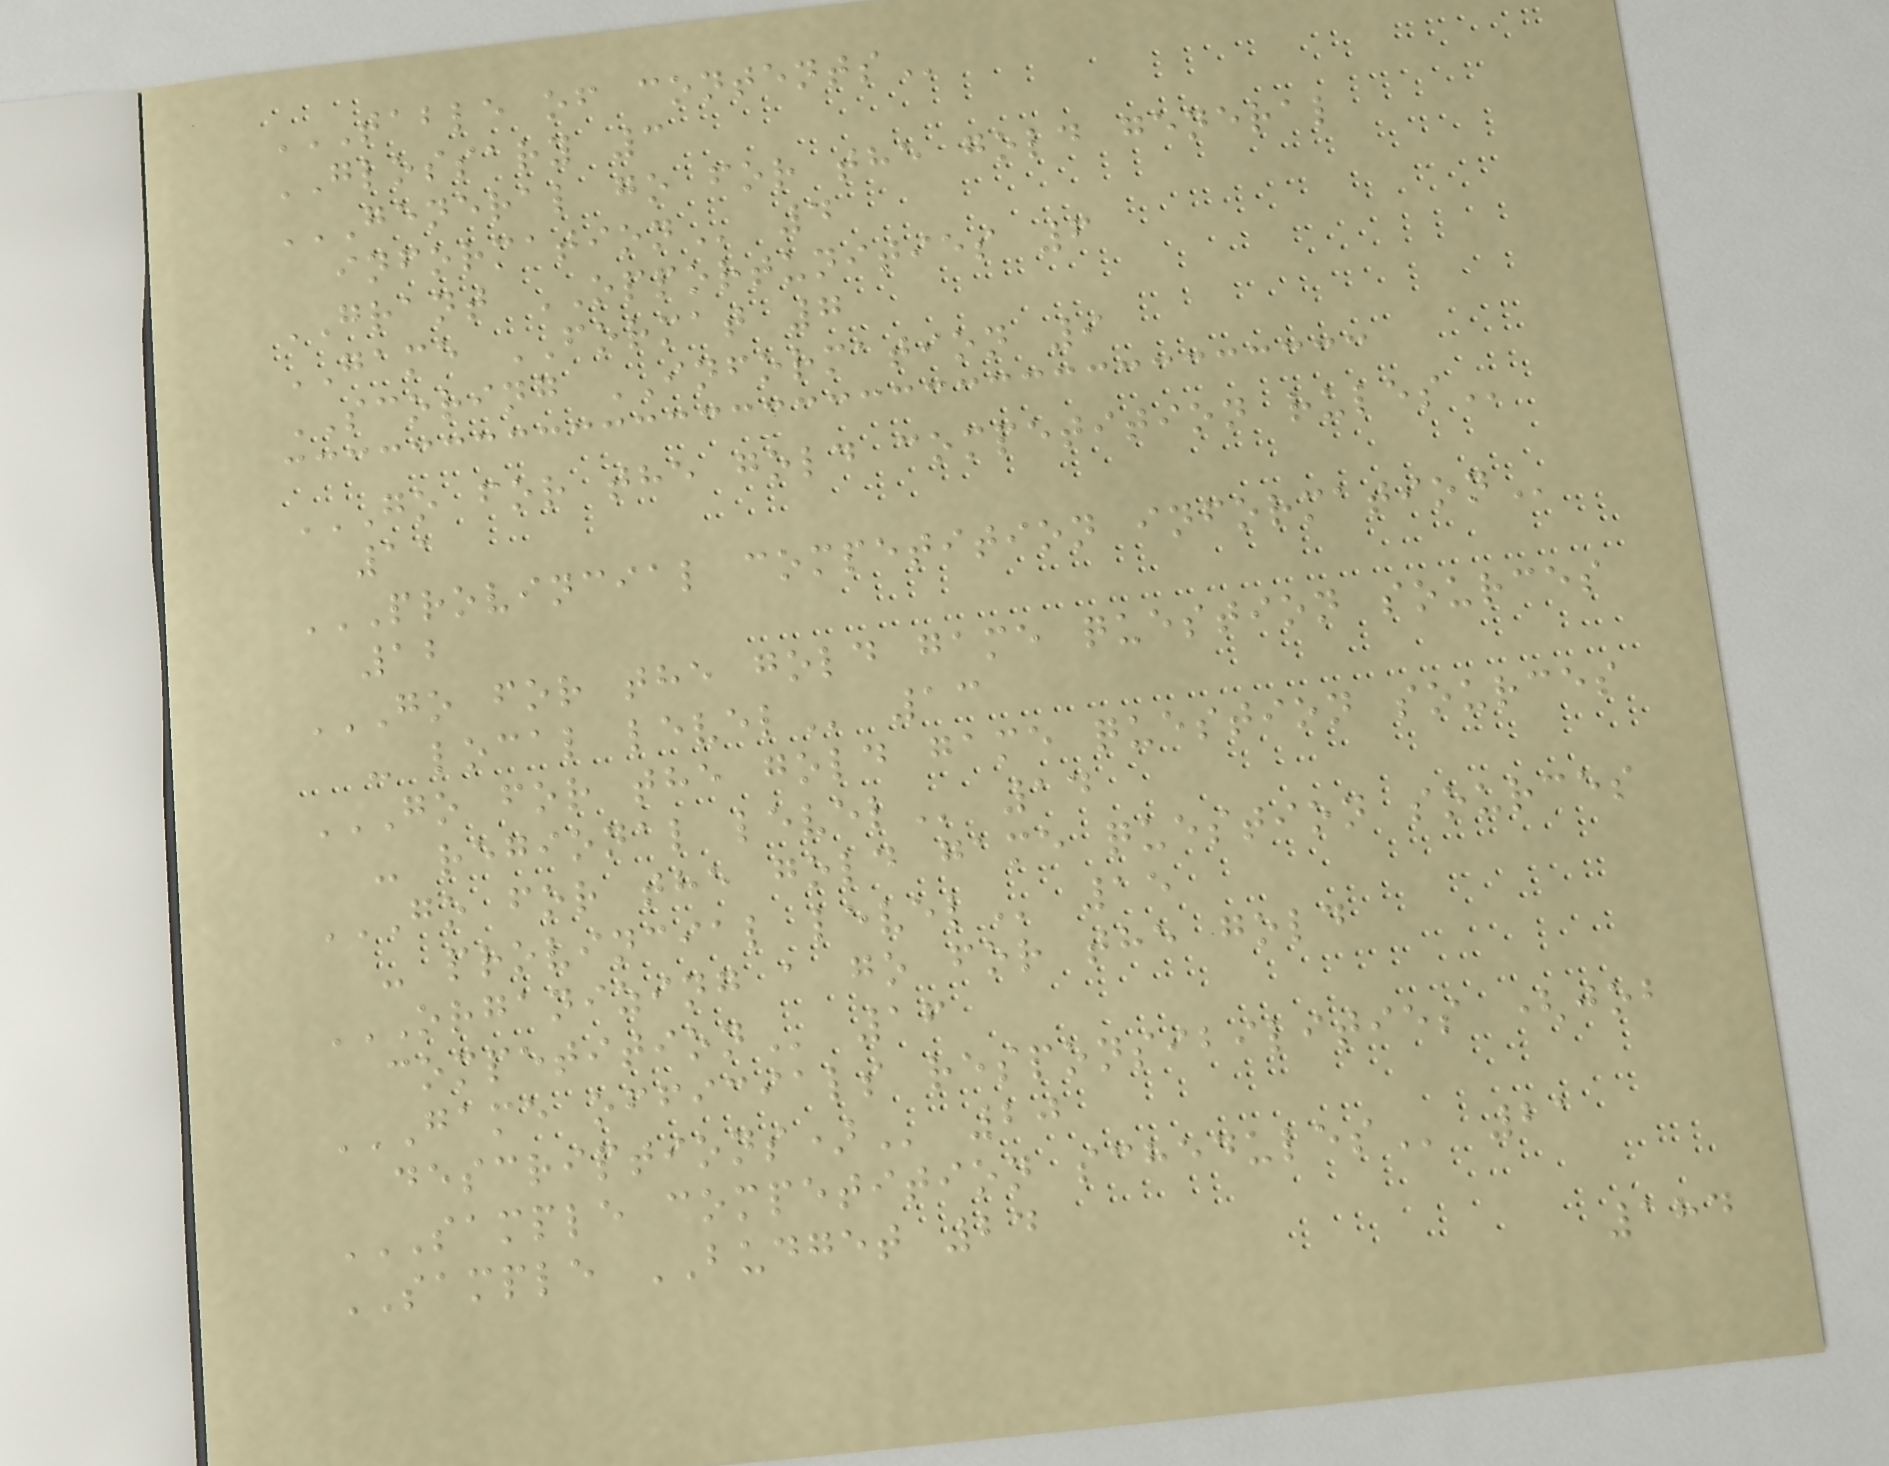TABLE OF CONTENTS
GLOSSARY 3
GENERAL GO FOR THE GOLD GENERAL
INFORMATION 4
GRANT OPPORTUNITIES 6
GAME FORMAT 7
SCORING INFORMATION 9
GO FOR THE GOLD COMPETITION RULES
11
PROVINCIAL COMPETITION INFORMATION
12
GO FOR THE GOLD GAME QUESTION SOURCES
- LOCAL LEVEL 13
GO FOR THE GOLD GAME QUESTION SOURCES
- REGIONAL LEVEL 14
GO FOR THE GOLD GAME QUESTION SOURCES
- PROVINCIAL LEVEL 15
ORGANIZING A GO FOR THE GOLD
COMPETITION 16
GAME OFFICIALS RESPONSIBILITIES (JOB
DESCRIPTIONS) 20
SAMPLE COMPETITION SCHEDULES 21
SAMPLE BUDGET 24
184
